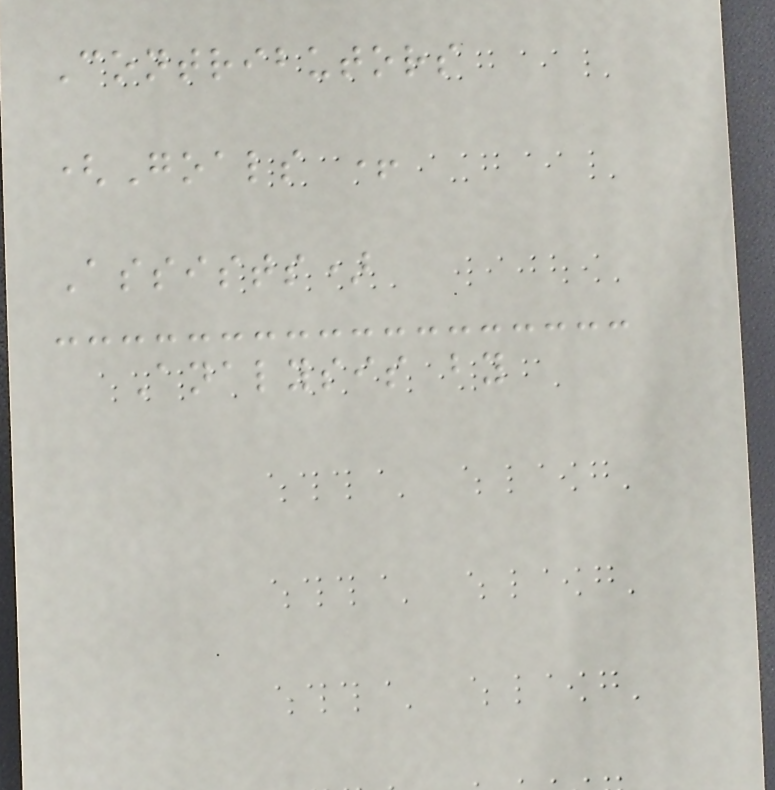Contributors
(Goals +
Assists)
Analysis by
